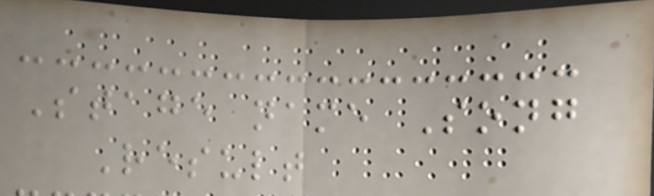Stage name Song
Result
